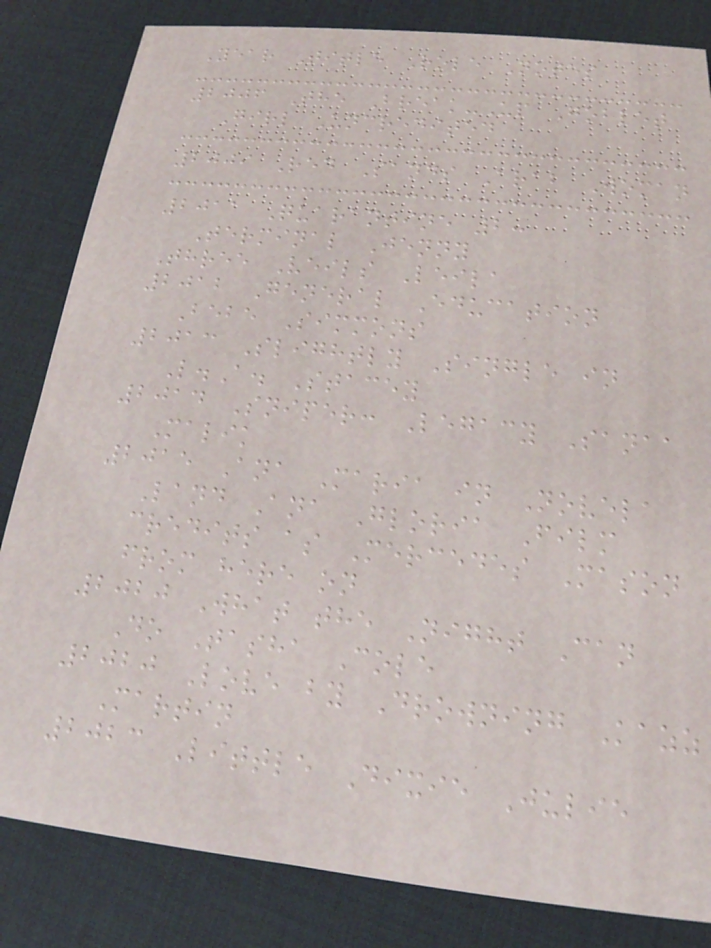Year Title Role Notes
2006 The Break-Up Goblet
Girl Uncredited
2009 Red Sands Arab Woman
2011 Quarantine 2:
Terminal Jenny
Three Veils Leila
2012 General Education
Bebe Simmons
2013 Slightly Single in
L.A. Stacey
2014 Sniper: Legacy Sanaa
Malik
2015 Ana Maria in Novela
Land Ana Gloria Film
credits as Mercedes Mason
from here on
2020 What the Night Can
Do Tasha Cole
2020 Love by Drowning Kazz
Martin
2023 Little Dixie Julie
